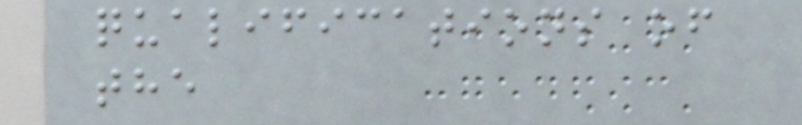qualifications of
the
